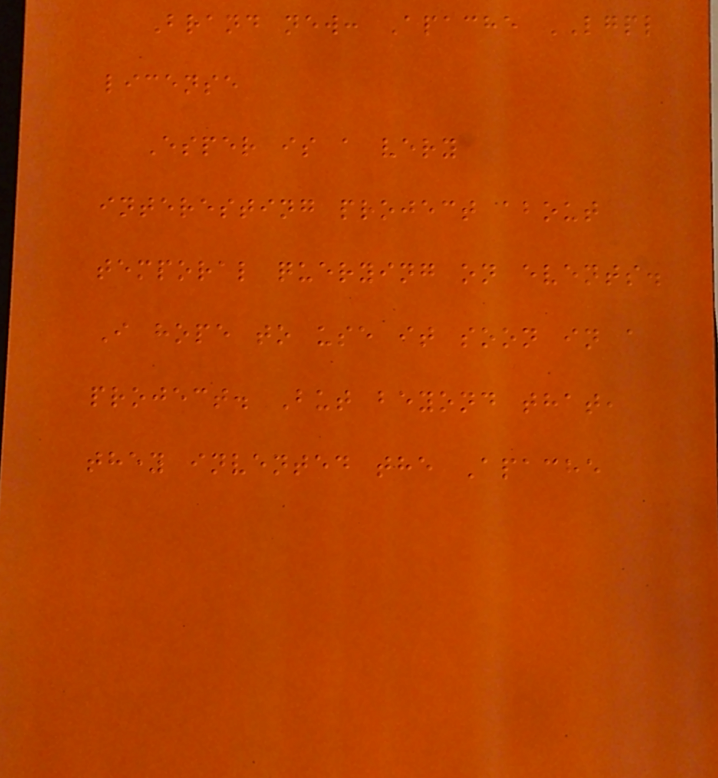Brand new: Apache LGPL
license
Esper is a very
interesting project about
temporal querying on events.
I hope to use it soon in a
project. But beyond that,
they invented the Apache
